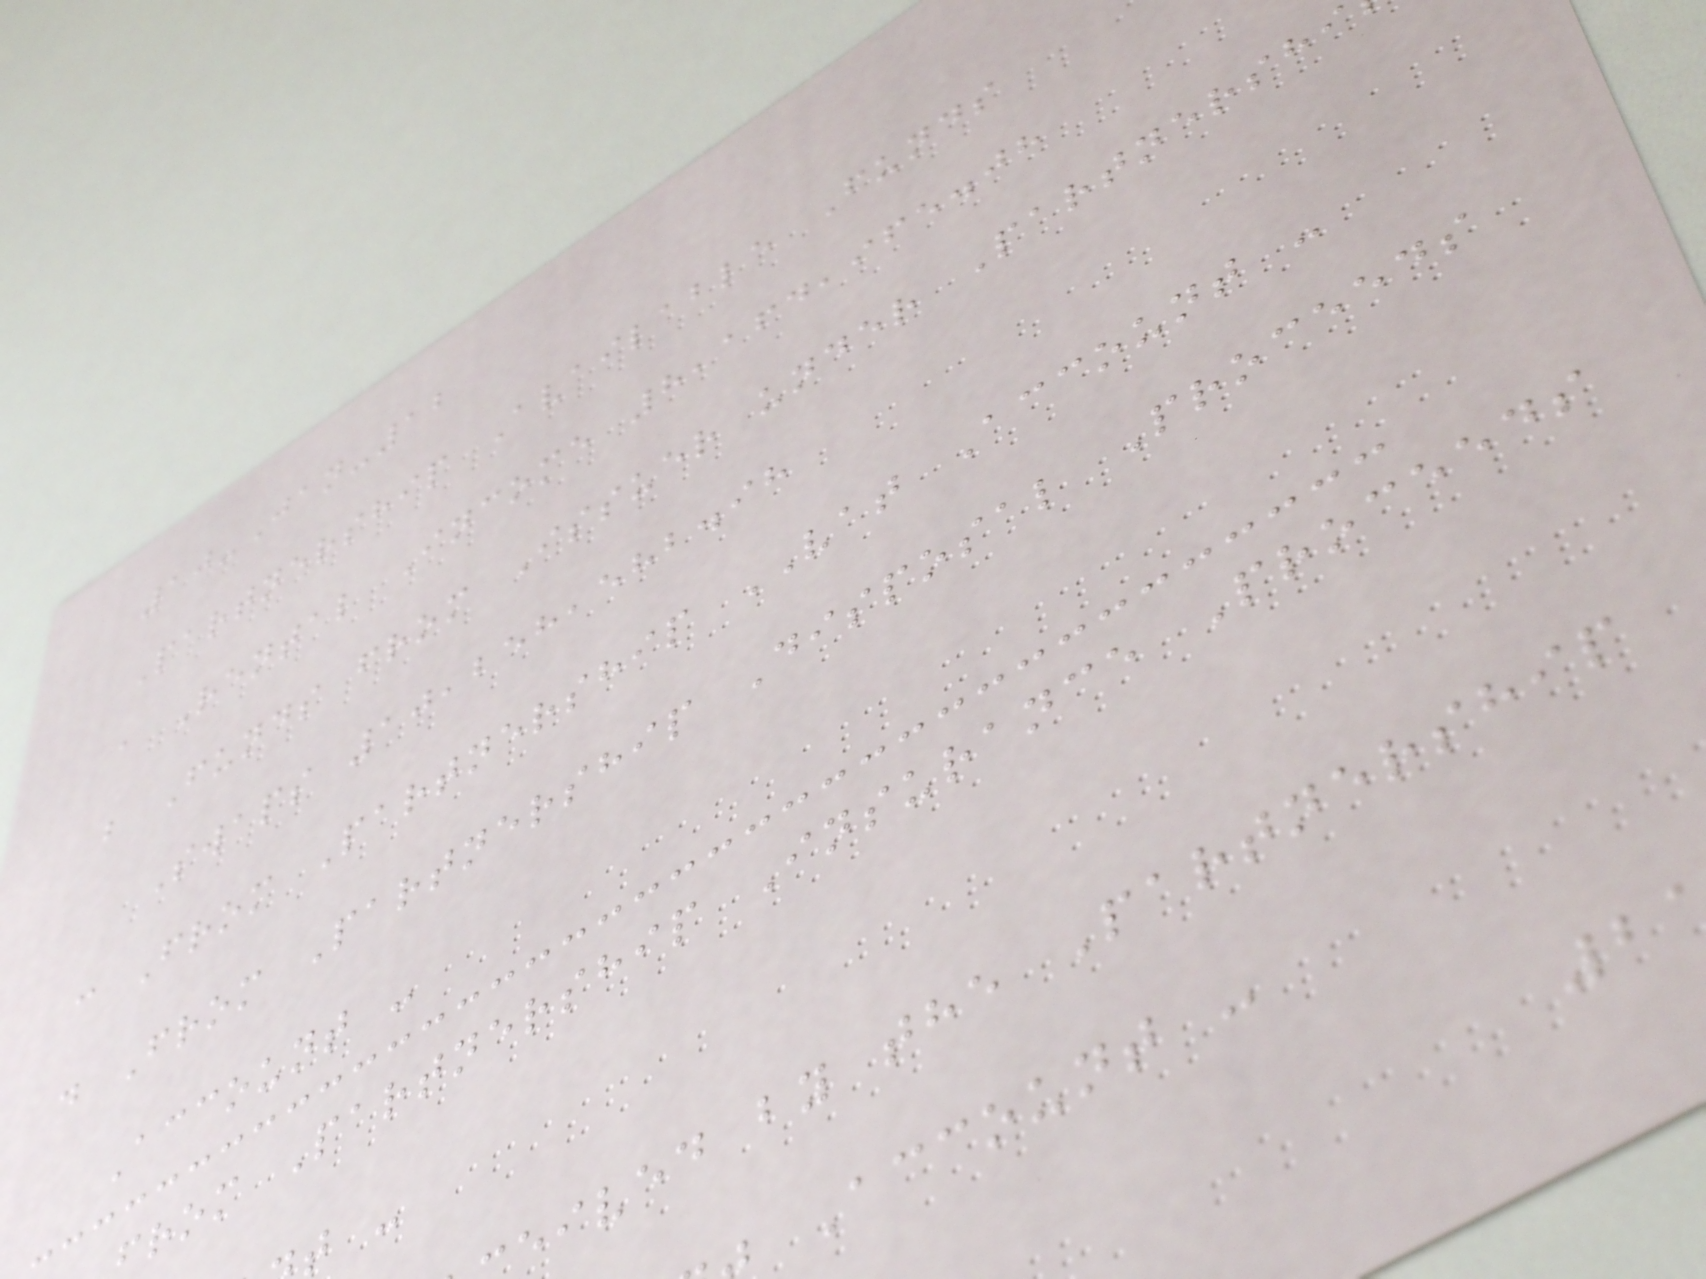10-Jan-12
Partnership Available Funds
a Rental Income 8,164,965.08
b Funds from Issuer under Partnershi
Swaps 10,258,582.98
c From Partnership VAT Account -
d From Partnership Disposal Proceeds
Account -
rom Partnership Insurance Proceeds
eived by the Partnership
Account -
